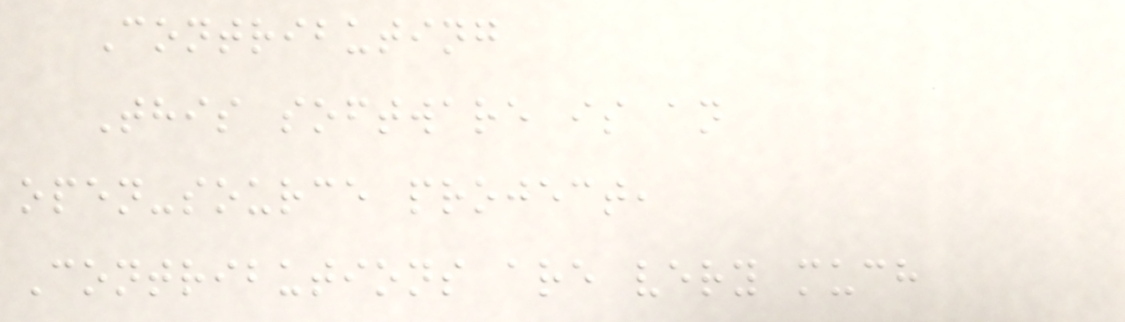Contributing
This software is an
open-source project,
Contributions are very much
